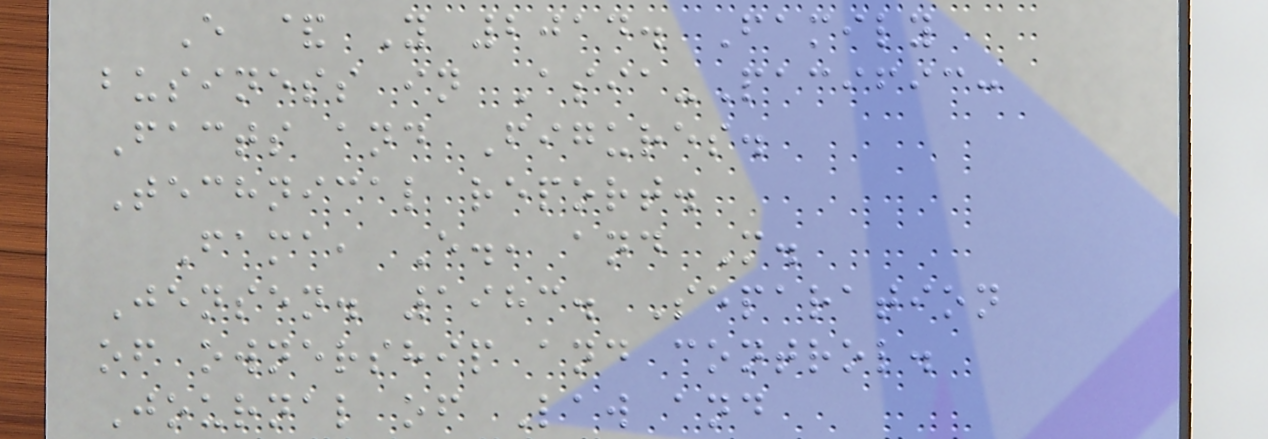E & Y 2014. Family
business in Asia-Pacific:
Facts and Figures.
Technical report.
Fama, E., and M.
Jensen. 1983. Separation
of ownership and control.
Journal of Law and
